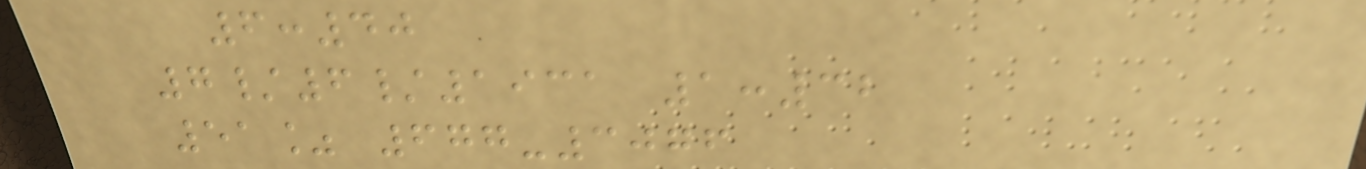6:40
7/6/1931 1:32
51% 677-3076
